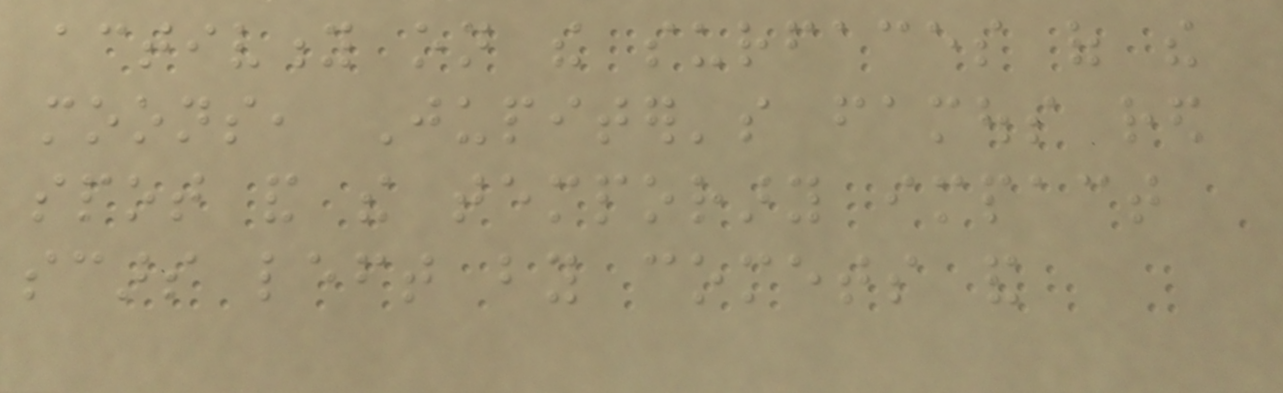activity on the surfaces of the
moons, Jupiter's famous red
spot and the temporary impact
scars left by comets and
